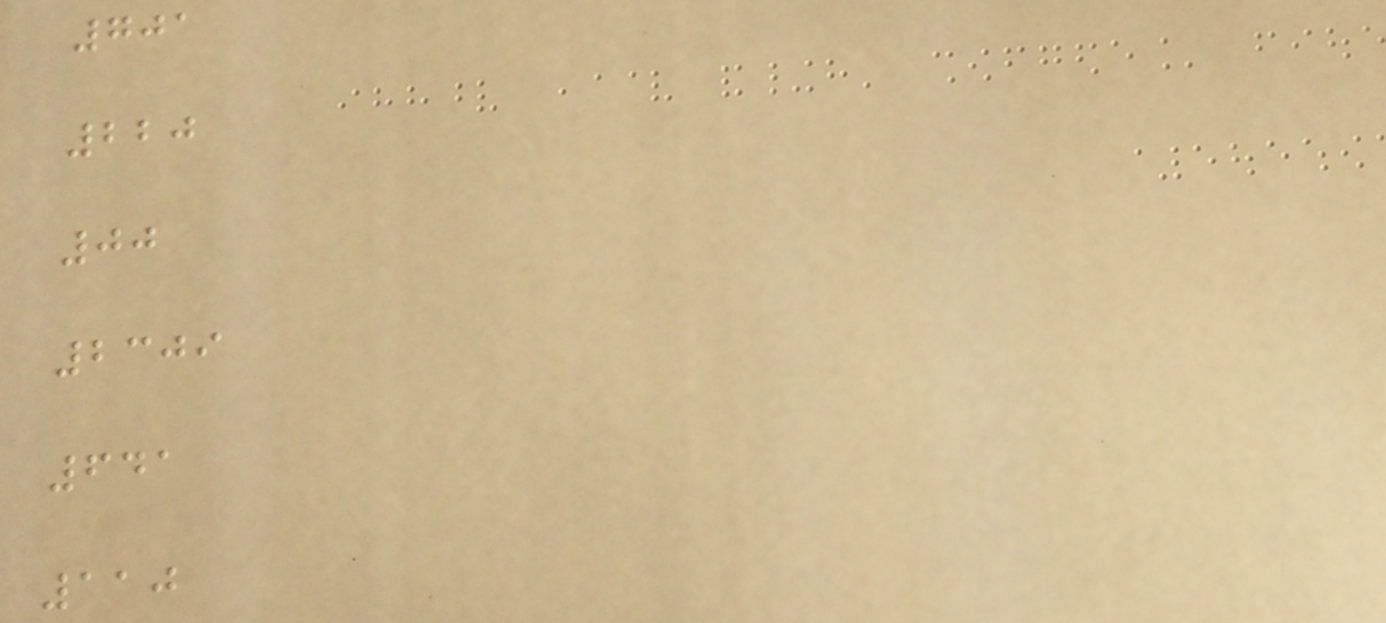701
220
00
2309
641
110
